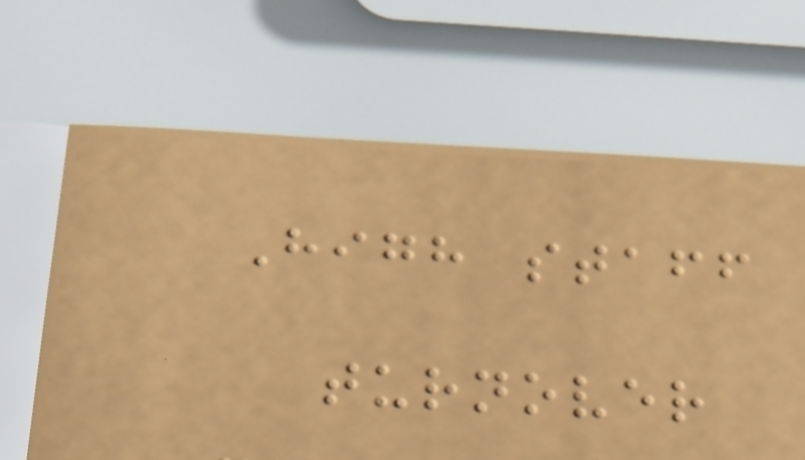High staff
turnover
